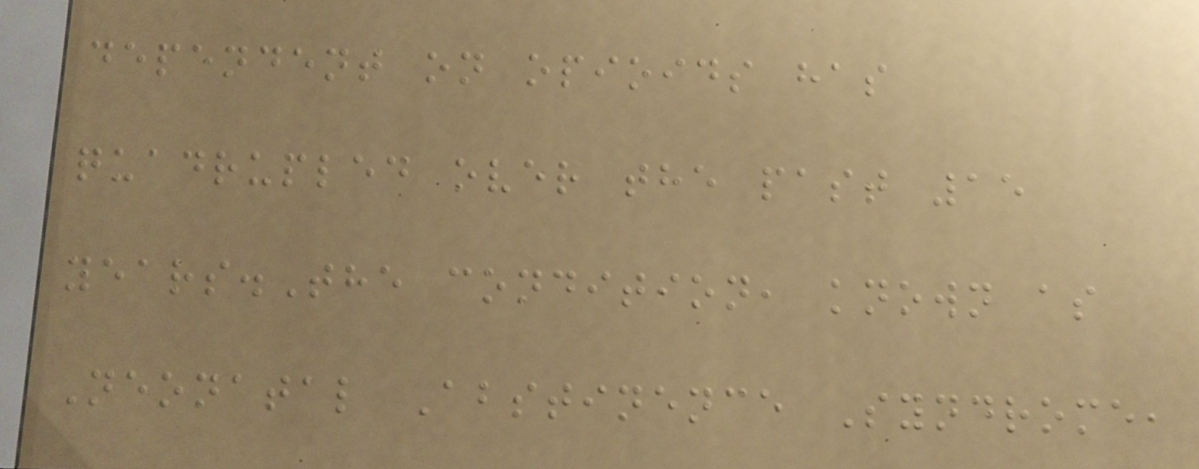dependent on opioids has
quadrupled over the past 15
years.The condition, known as
Neonatal Abstinence Syndrome,
